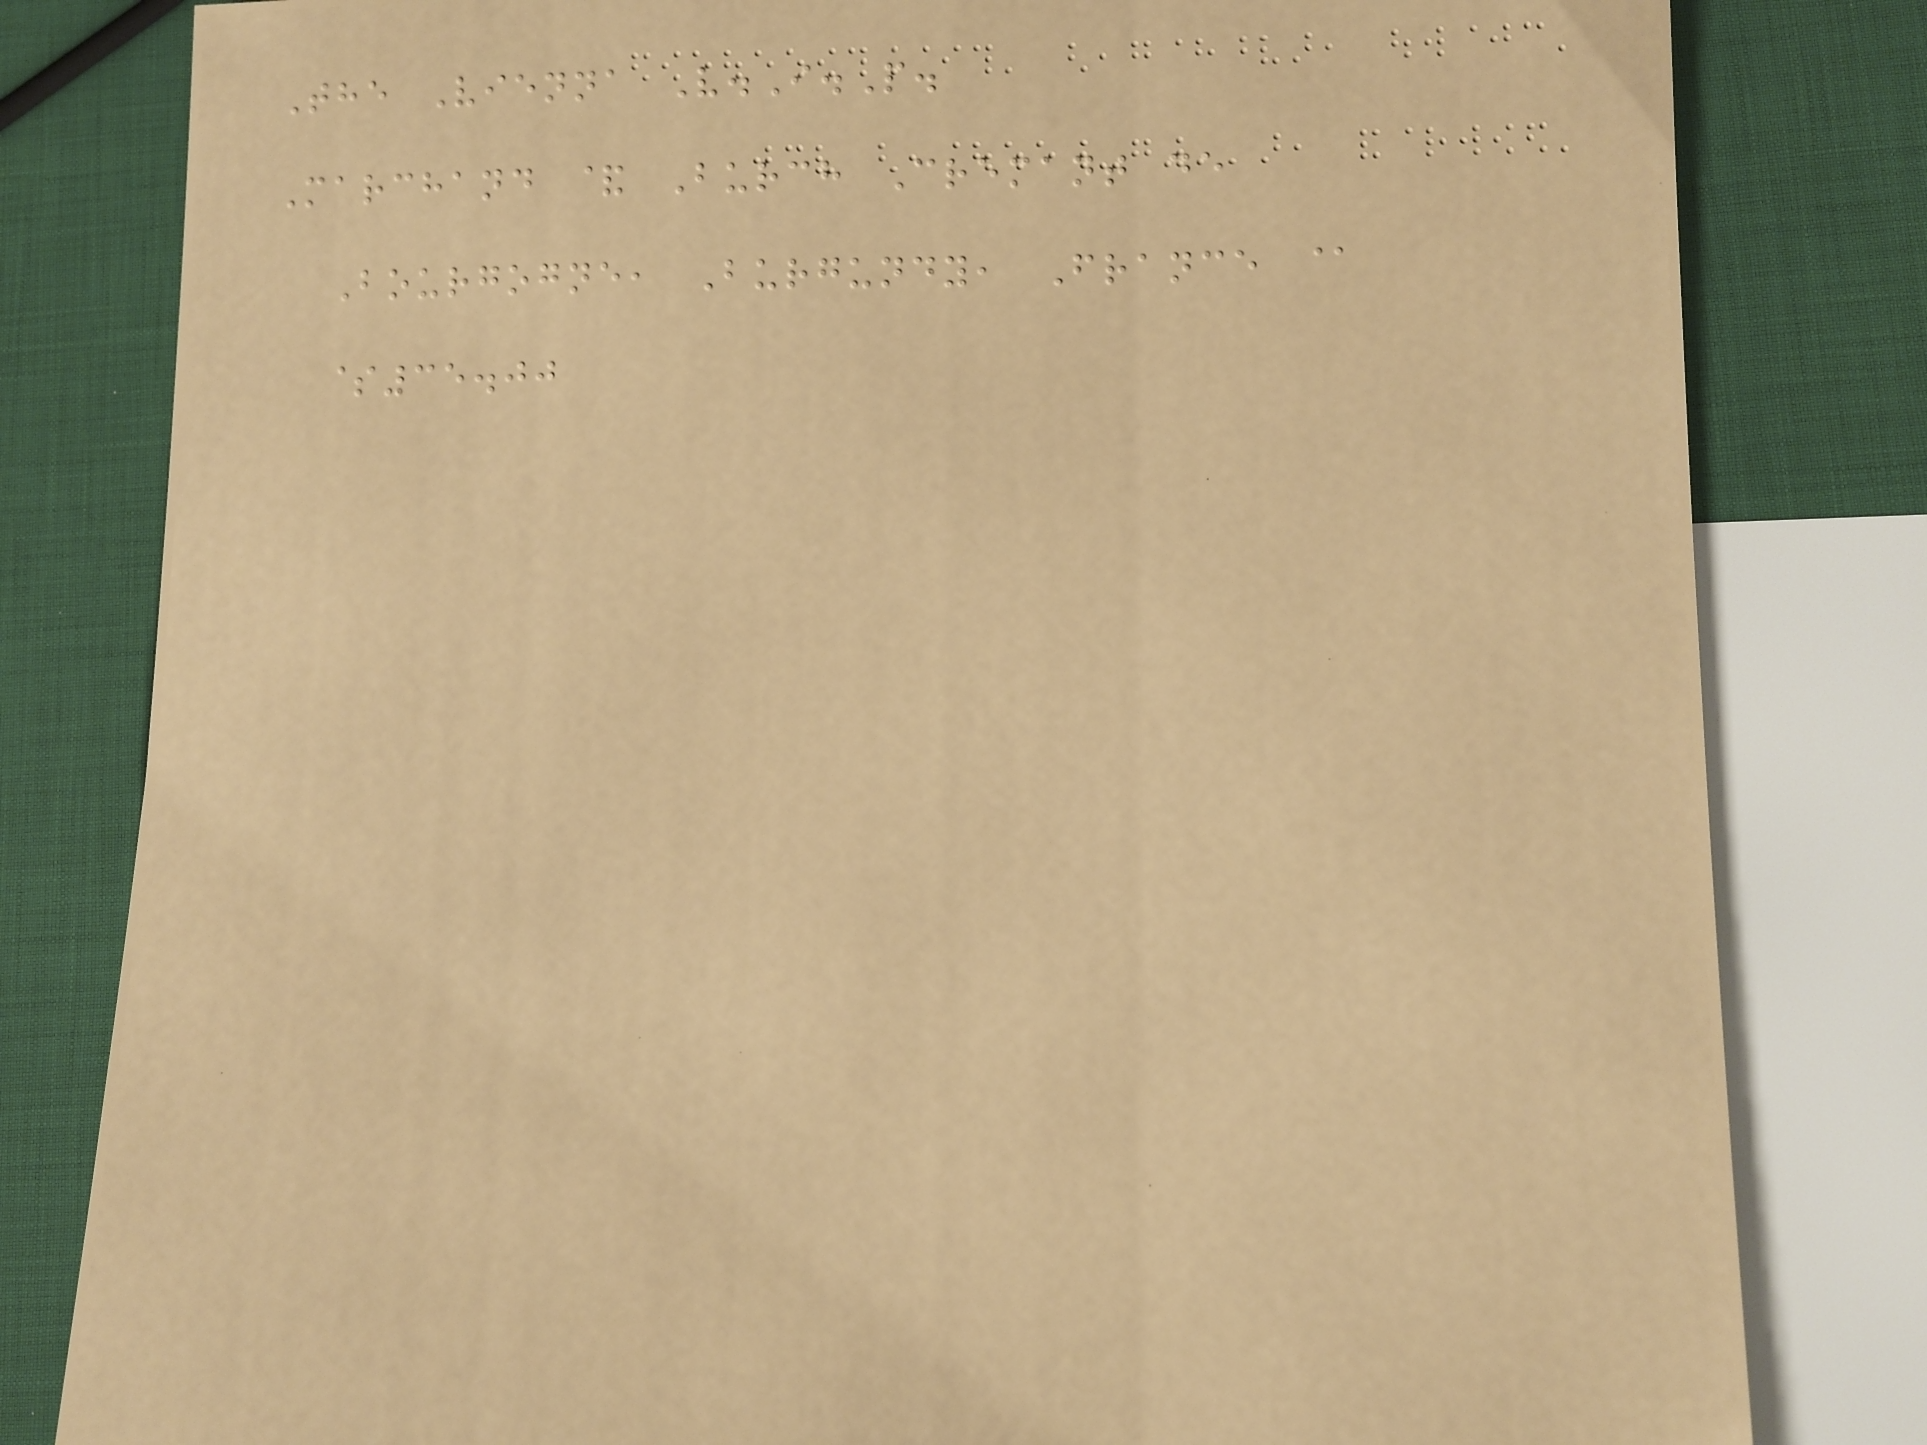The Vienna V.I.P.
Marchand & Burch Cremant de
Bourgogne, Burgundy, France @
$35.00
